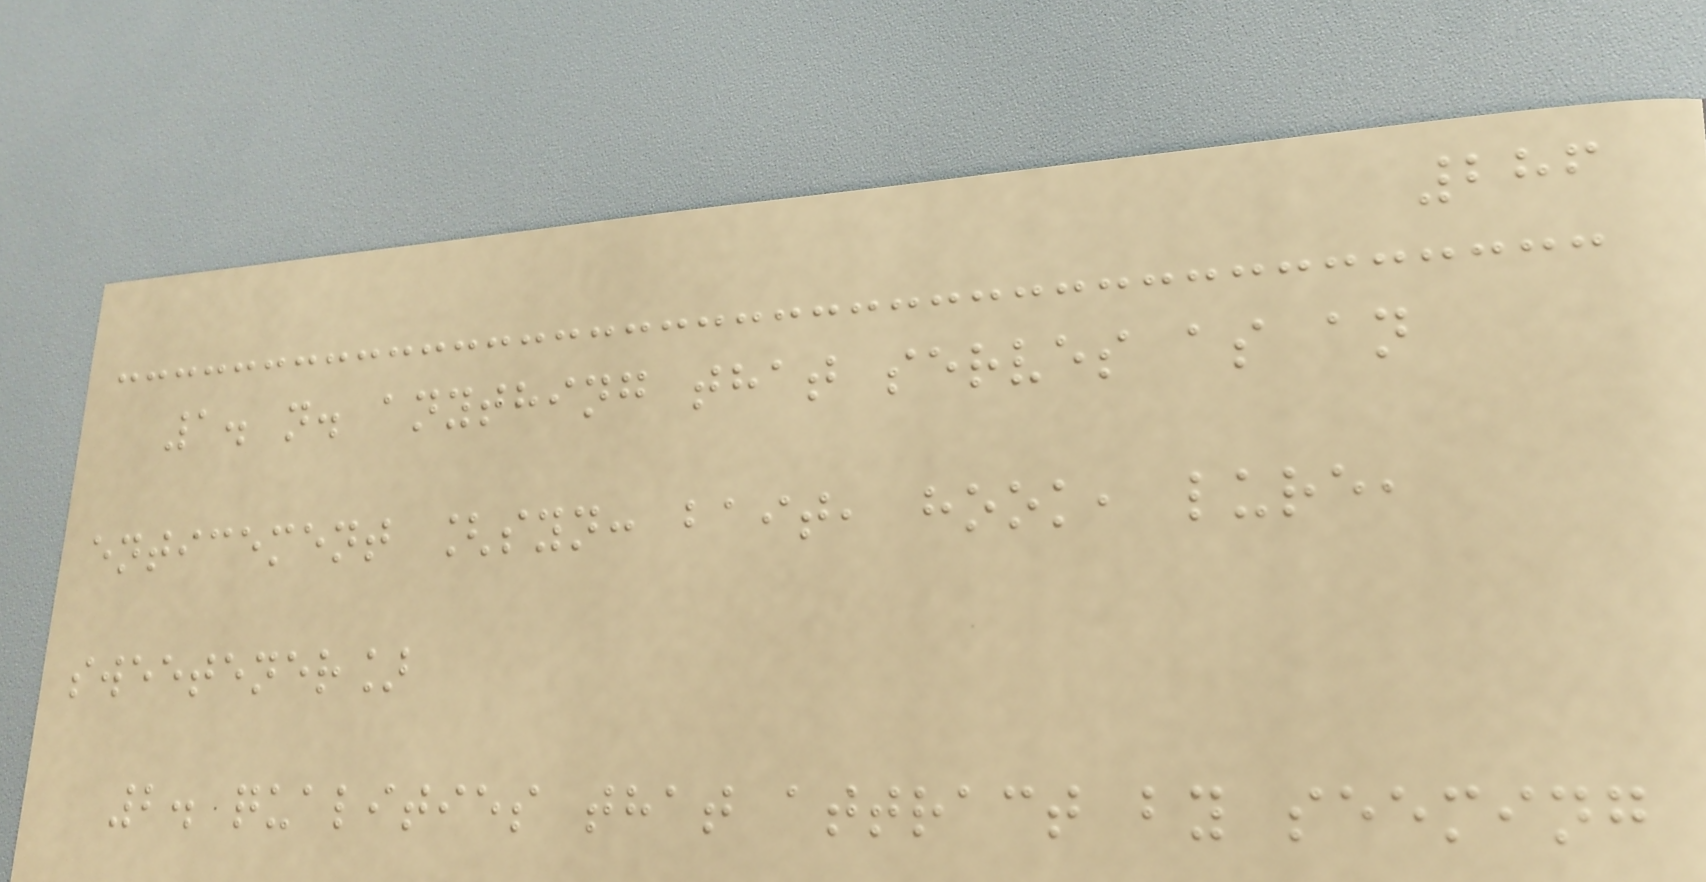286
1. n. anything that serves as an
enticement [syn: bait, hook, lure,
sweetener]
2. qualities that attract by seeming
